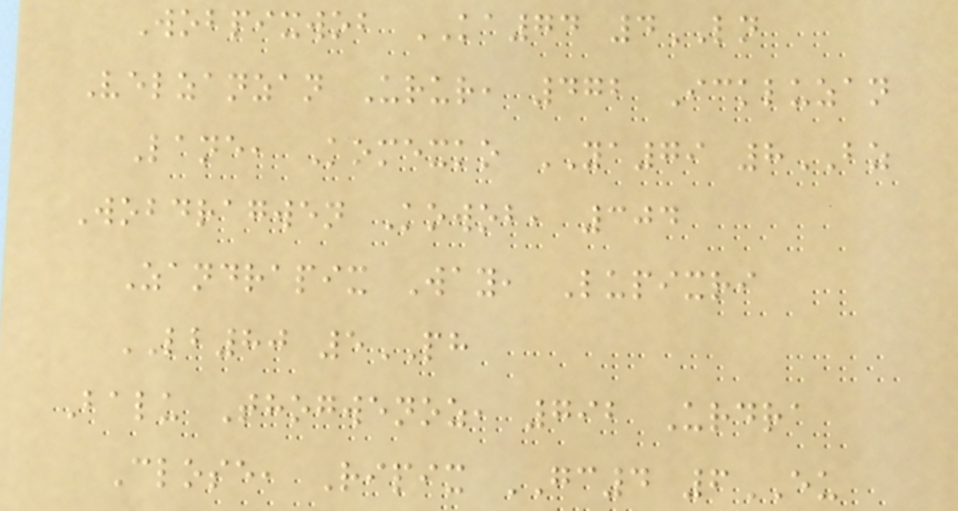Wobpixwob KA74 4LN
Velzanzan Urur, 472 Ickluzan
Lane, Komexko YA79 8BZ
Wobdragwen Kowob, 304
Zandrapix Way, Lupixri
LB80 5PH
Balu Thogwenoz, 792 Urdra
Close, Ripix GC4 6EU
